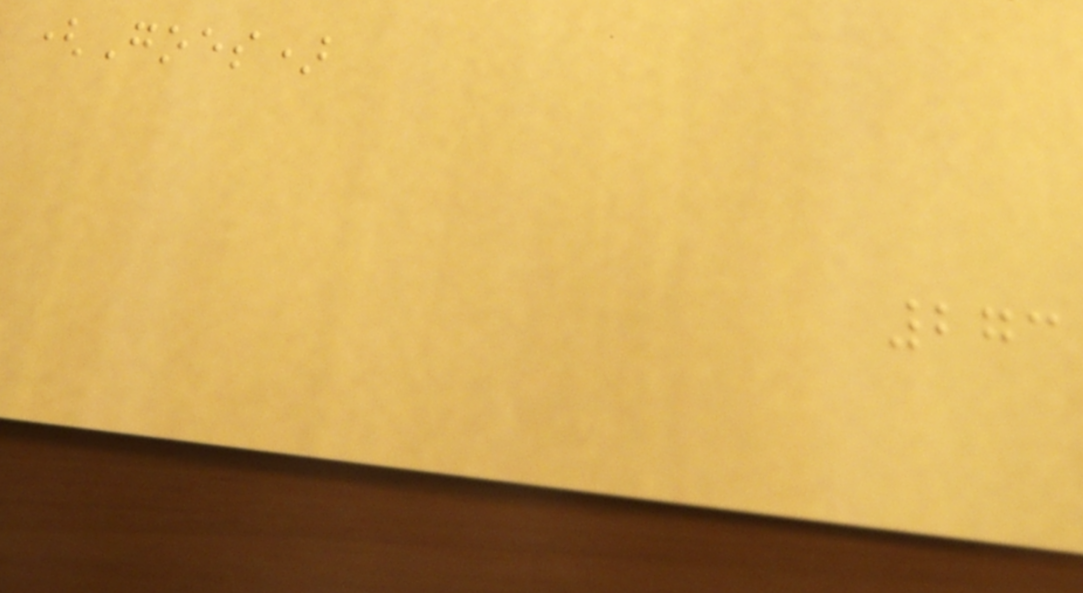(Goes)
273
